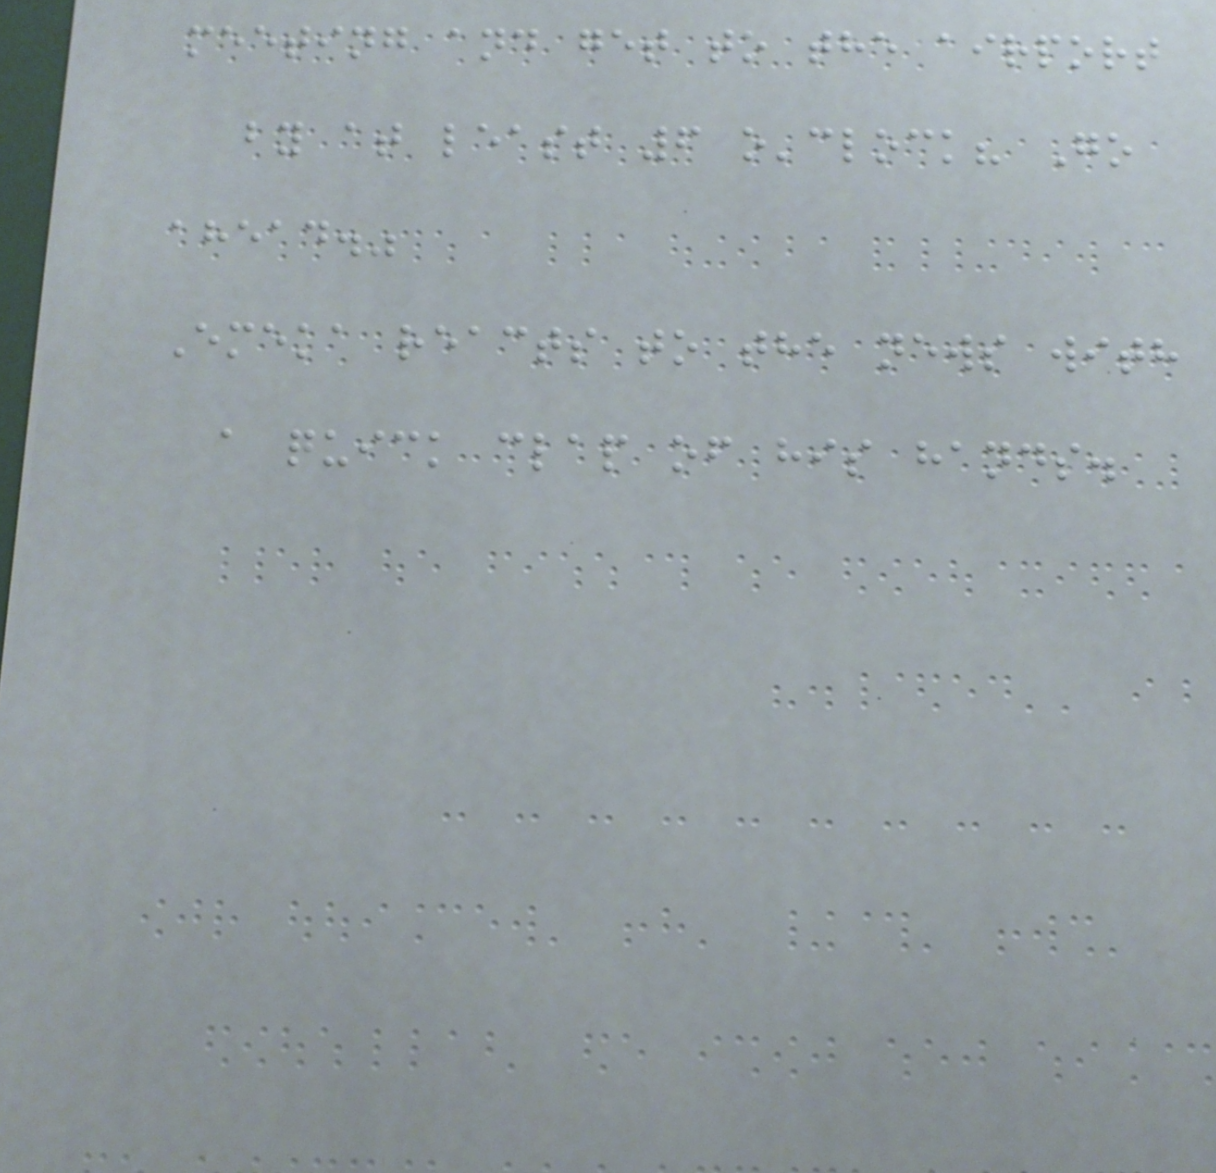meeting and get to the airport
by at least 6 o'clock? Go
ahead."
Emeka reacts to the news with
a quick clap of his hands.
